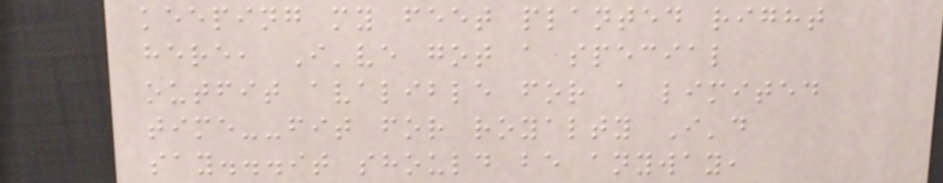keeping my feet planted right
here, I've got a special
outfit avalible for a limited
time--fit for royalty I'd
say...it should be anyway,
